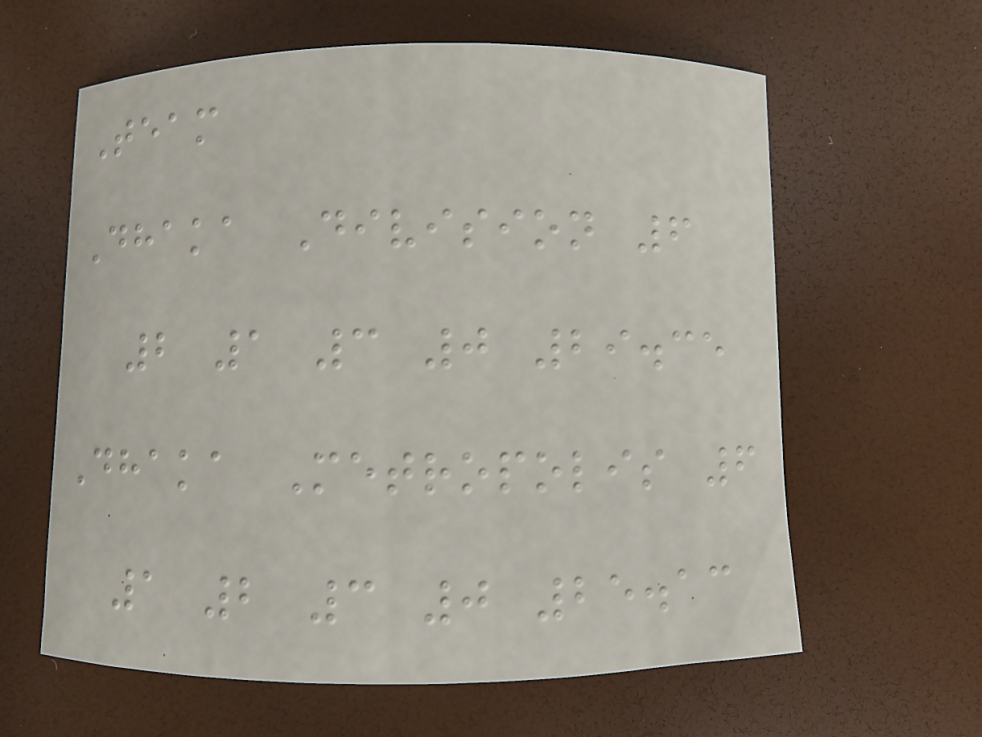Team
Dhaka Division 6
2 1 3 0 29.35
Dhaka Metropolis 6
1 2 3 0 25.13
